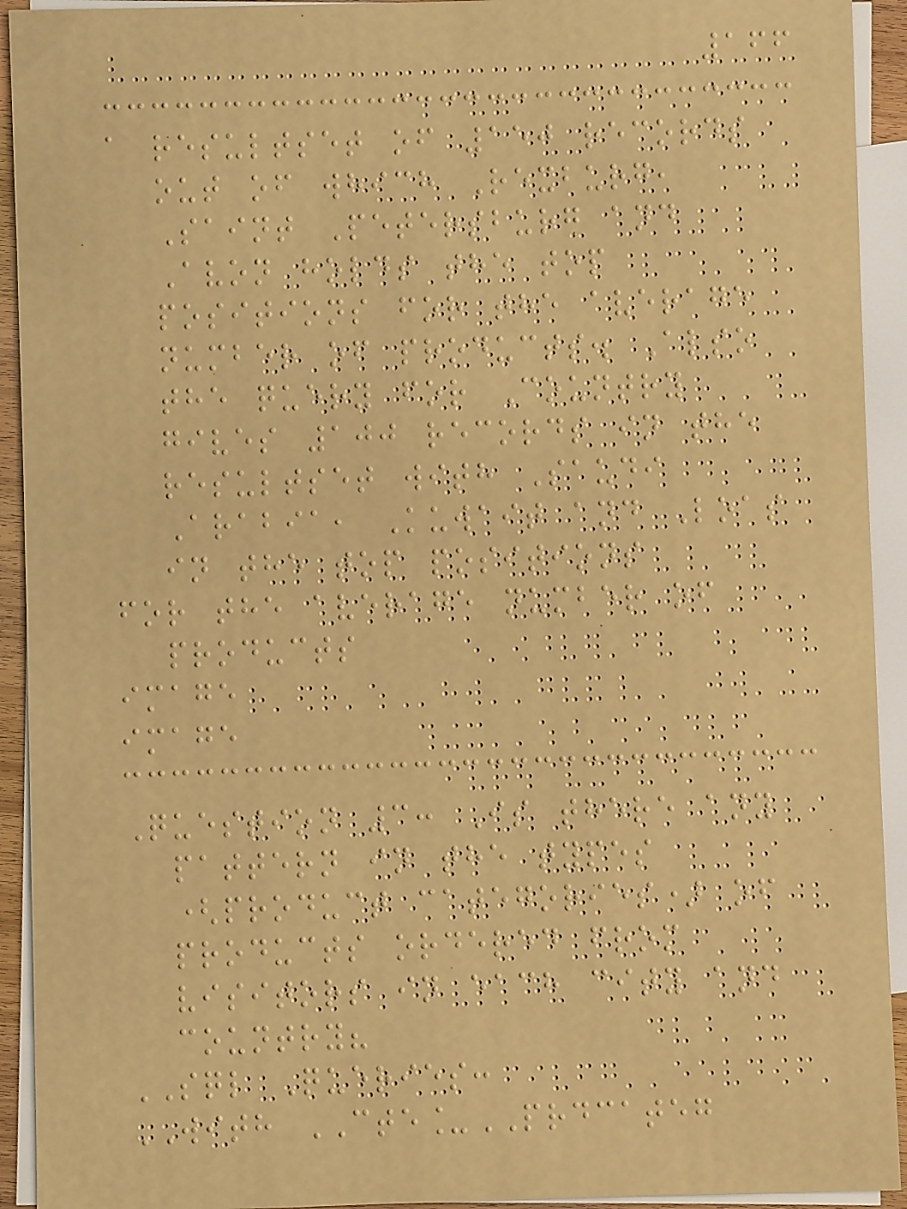166
a resultset of 150 records
out of which Rexburg,
Saint Petersburg and
Avon holds the top
positions for the average
number of products. Also
the query for Country
gives 100 records in the
resultset with Saudi
Arabia, Kuwait and Loas
in the top positions
for the average number of
products
image
image
Question 3: Is there any
pattern in the types
(product categories) of
products ordered from
visitors in each city and
country?
SQL Queries:
WITH CTE_PRDCATEG
